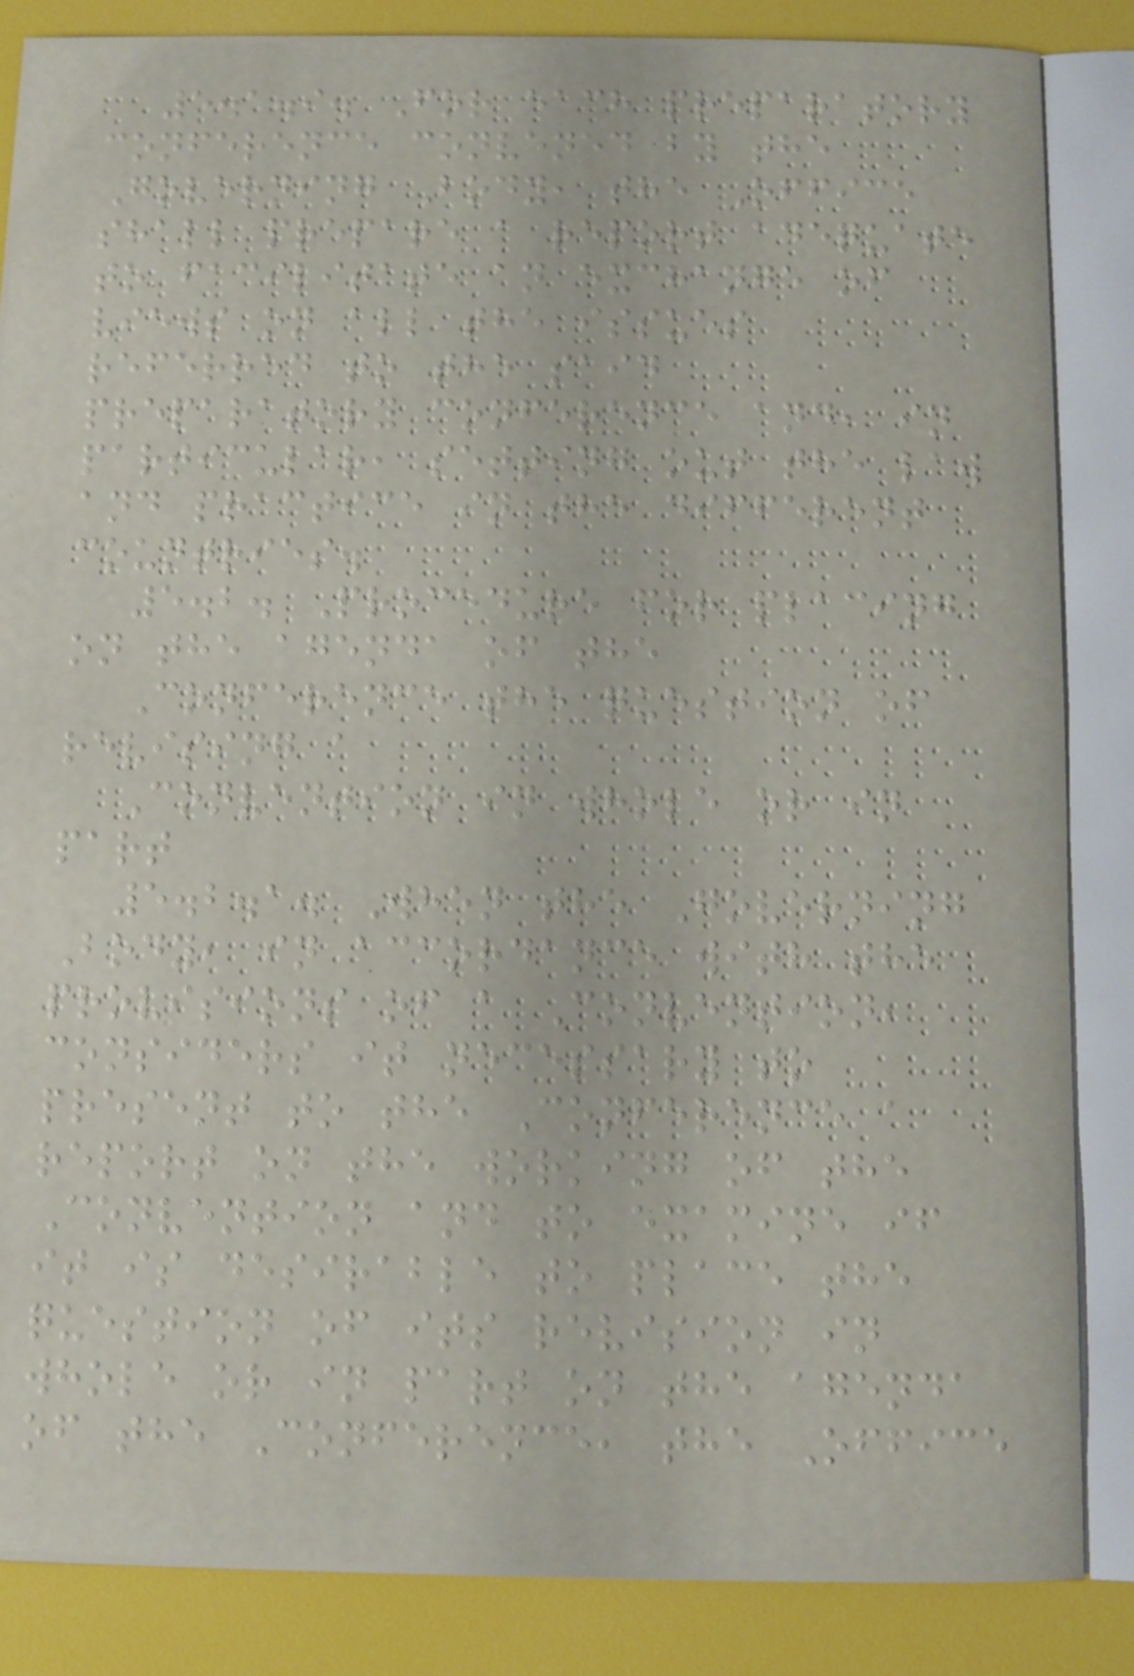5.1.9. For each preparatory
conference convened by the
Governing Body, the Office
shall prepare a report adequate
to facilitate an exchange of
views on all the issues
referred to the said
preparatory conference and, in
particular, setting out the law
and practice in the different
countries.
5.2. Procedure for placing
on the agenda of the
Conference the question of
revising a
Convention in whole or in
part
5.2.1. When the Governing
Body, in accordance with the
provisions of a Convention,
considers it necessary to
present to the Conference a
report on the working of the
Convention and to examine if
it is desirable to place the
question of its revision in
whole or in part on the agenda
of the Conference, the Office
